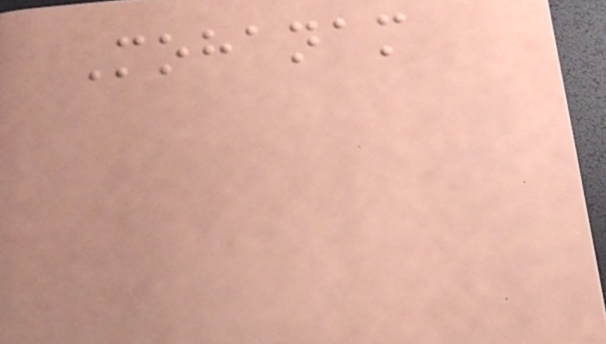Mohanam
